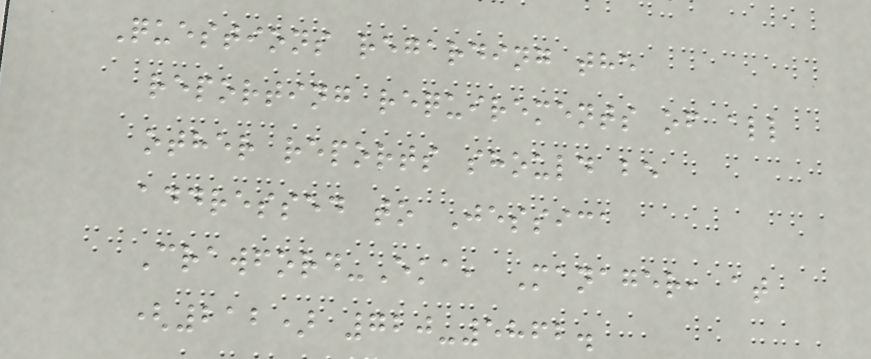Questions regarding the
reporting requirements of all
other reports should be
addressed to Jessica
Crawford-Eka, Manager, at
(212) 720-5862.
